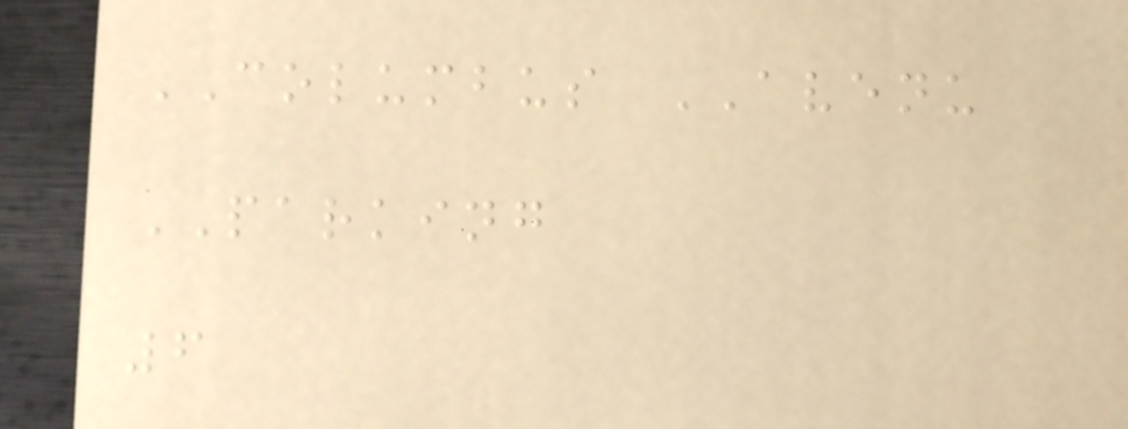COLUMBUS AVENU
PARKING
6
